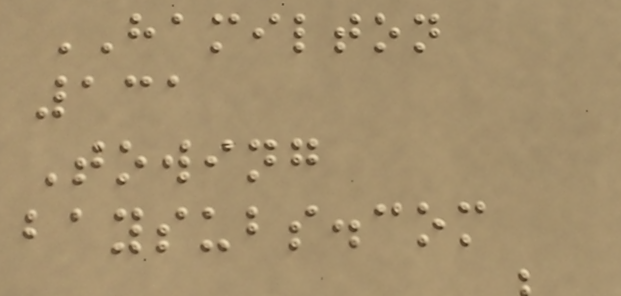HAMILTON
131
Towing
baysubs.com
